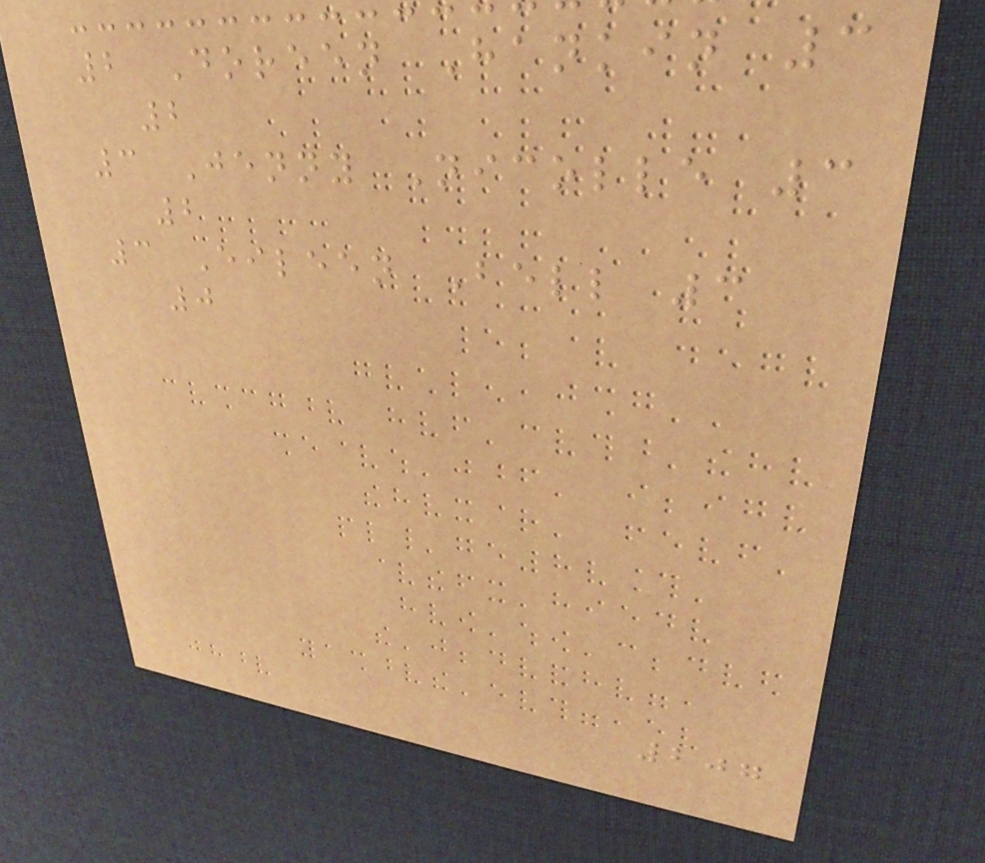2 Doreen Hankin 3
2
3 Jenny Nicolle 3
2
3 Eileen Bell 3
0
207
